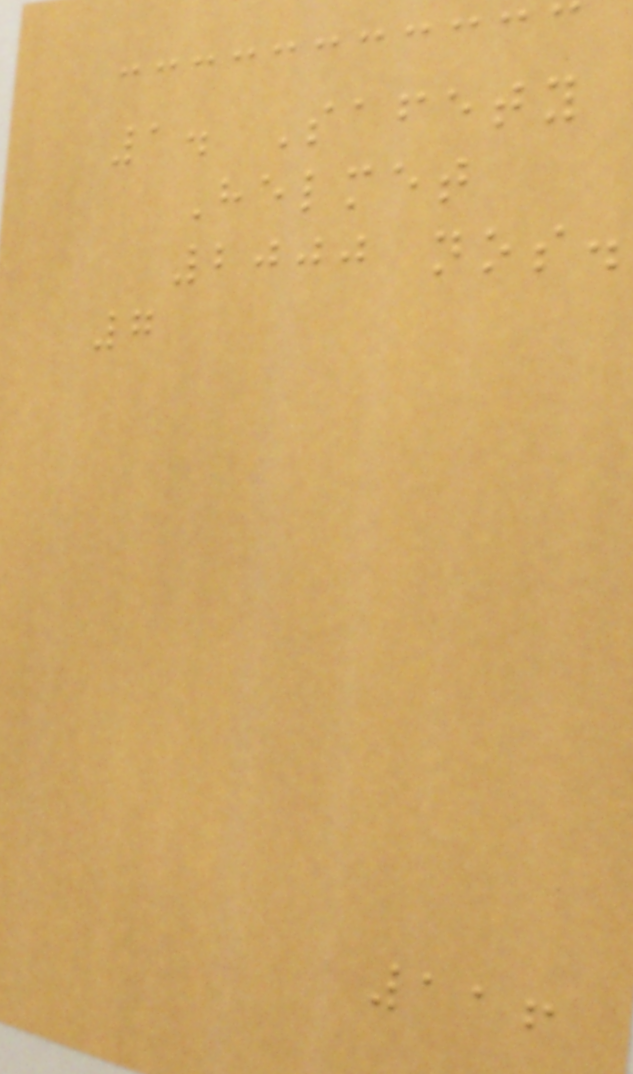1. Safety
Helmet
2000 nos.
7
116
